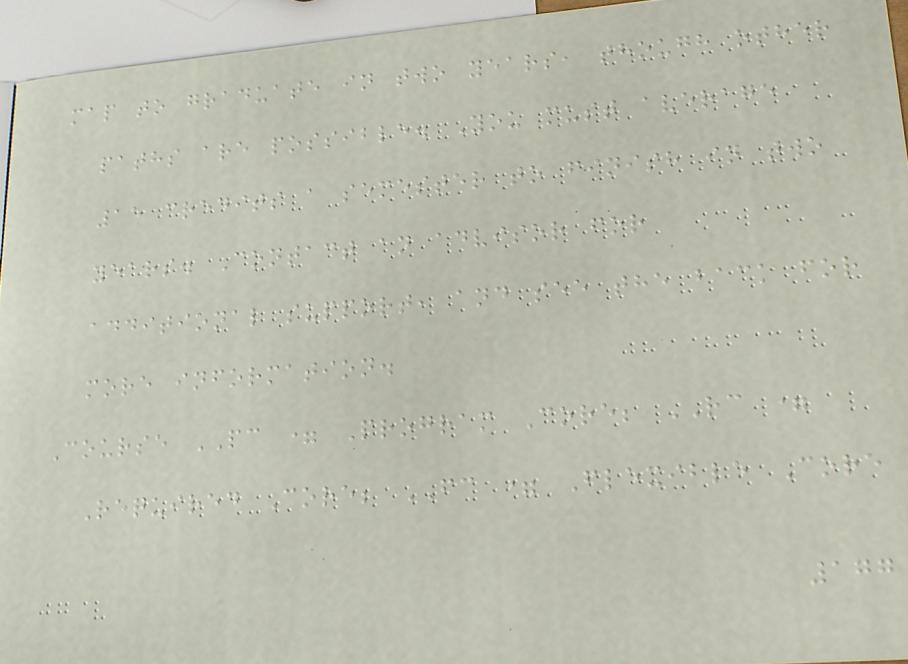map to graduate in two years, though other
paths are possible. You must average
15 credits a semester to finish in two
years. Contact an advisor for
additional support, and see the back for
more information.
Course PC = Program Core; RC =
Required Core; FC = Flexible Core
177
